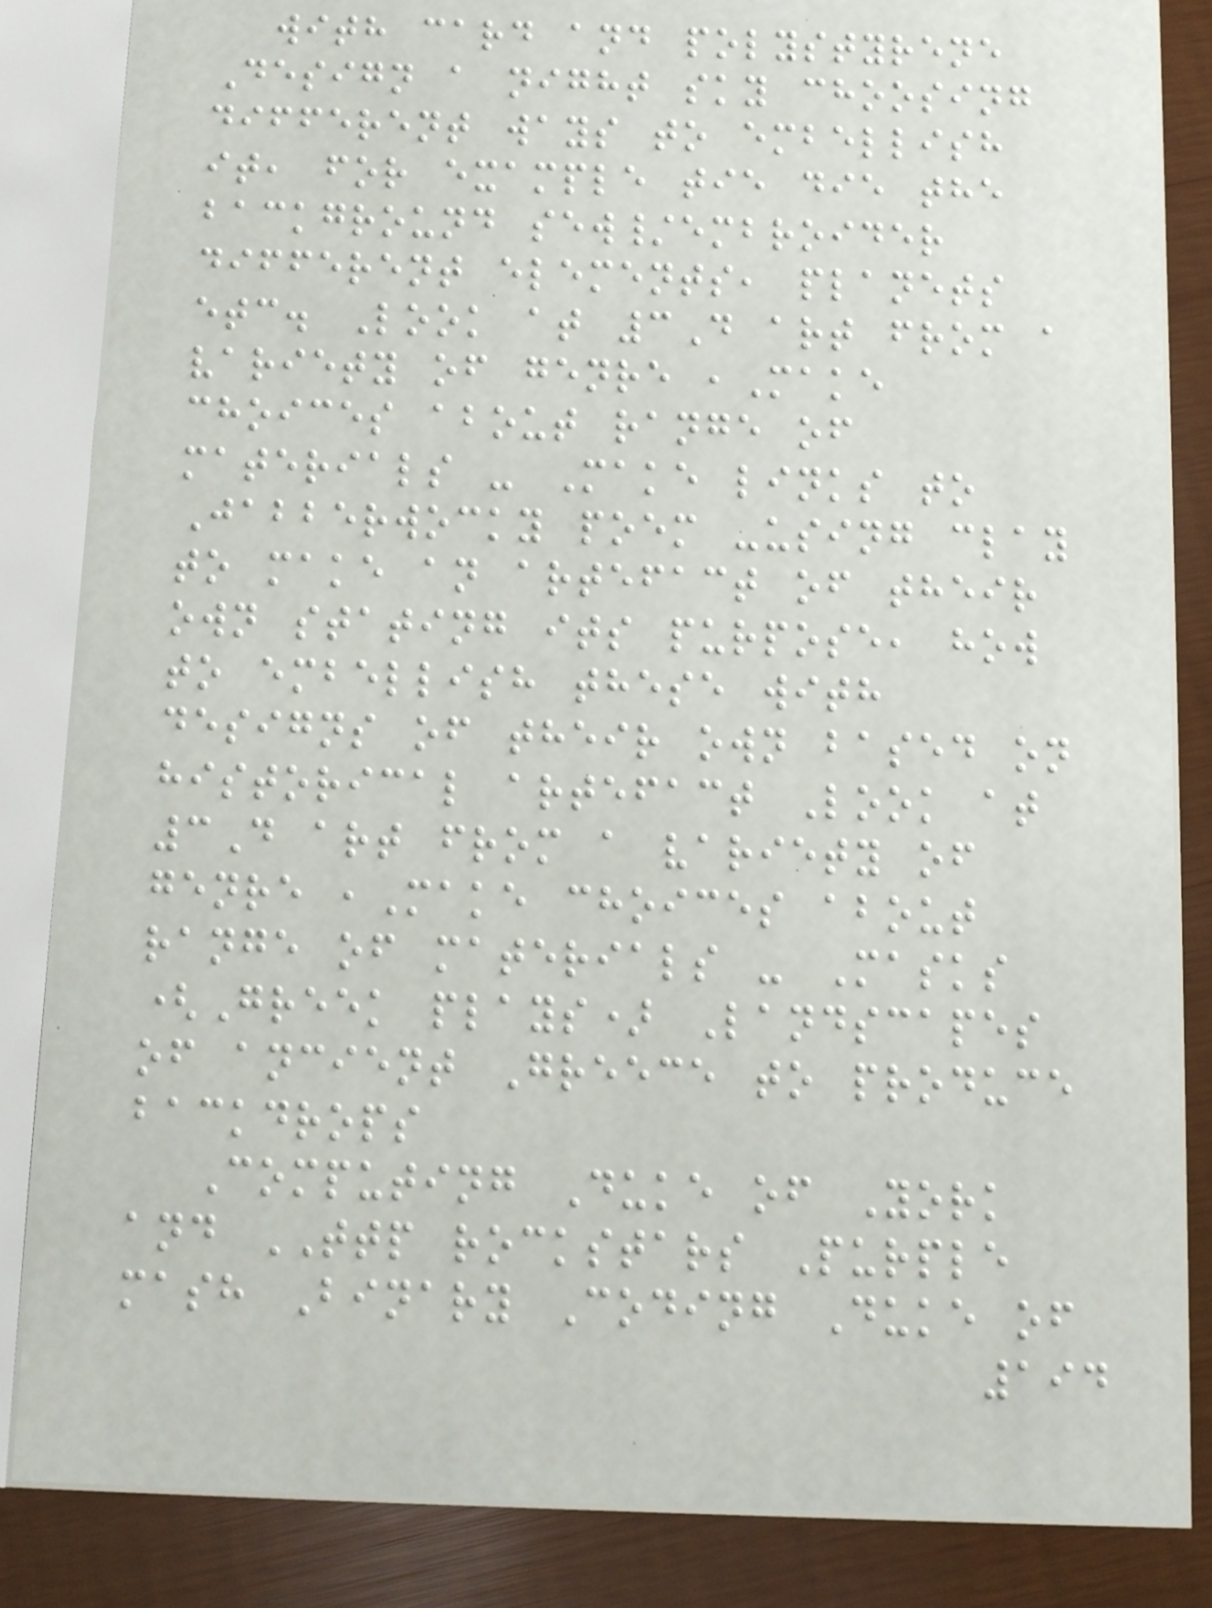with card and polystyrene
Design a night sky choosing
different ways to embellish
it, for example tie die the
background sew/embroider
different elements, planets
etc. Look at 3D art from a
variety of genre ,Make
choices about range of
materials - Make links to
Jabberwocky poem -using clay
to make an artefact of their
own stating its purpose, how
to embellish these with
designs of their own based on
historical artefact Look at
3D art from a variety of
genre ,Make choices about
range of materials - Masks
(Greek plays) Landscapes
of ancient Greece to produce
backdrops
Computing Duke of York
and TTP rockstars Purple
mash Binary Coding Duke of
194
